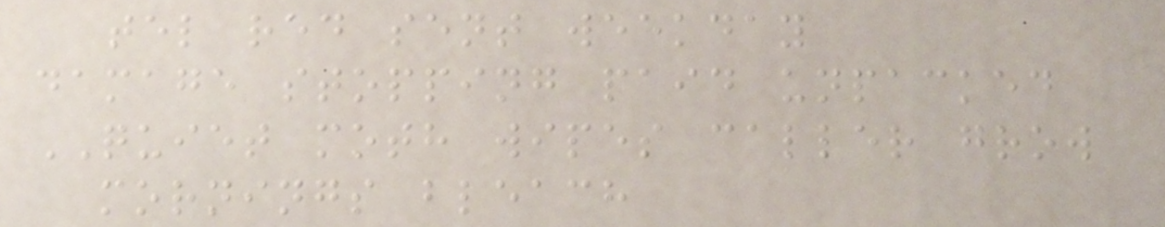tel red sent weekday
damage stopping paid unpacked
QUIET moth wipes caller grow
mornings bleach
